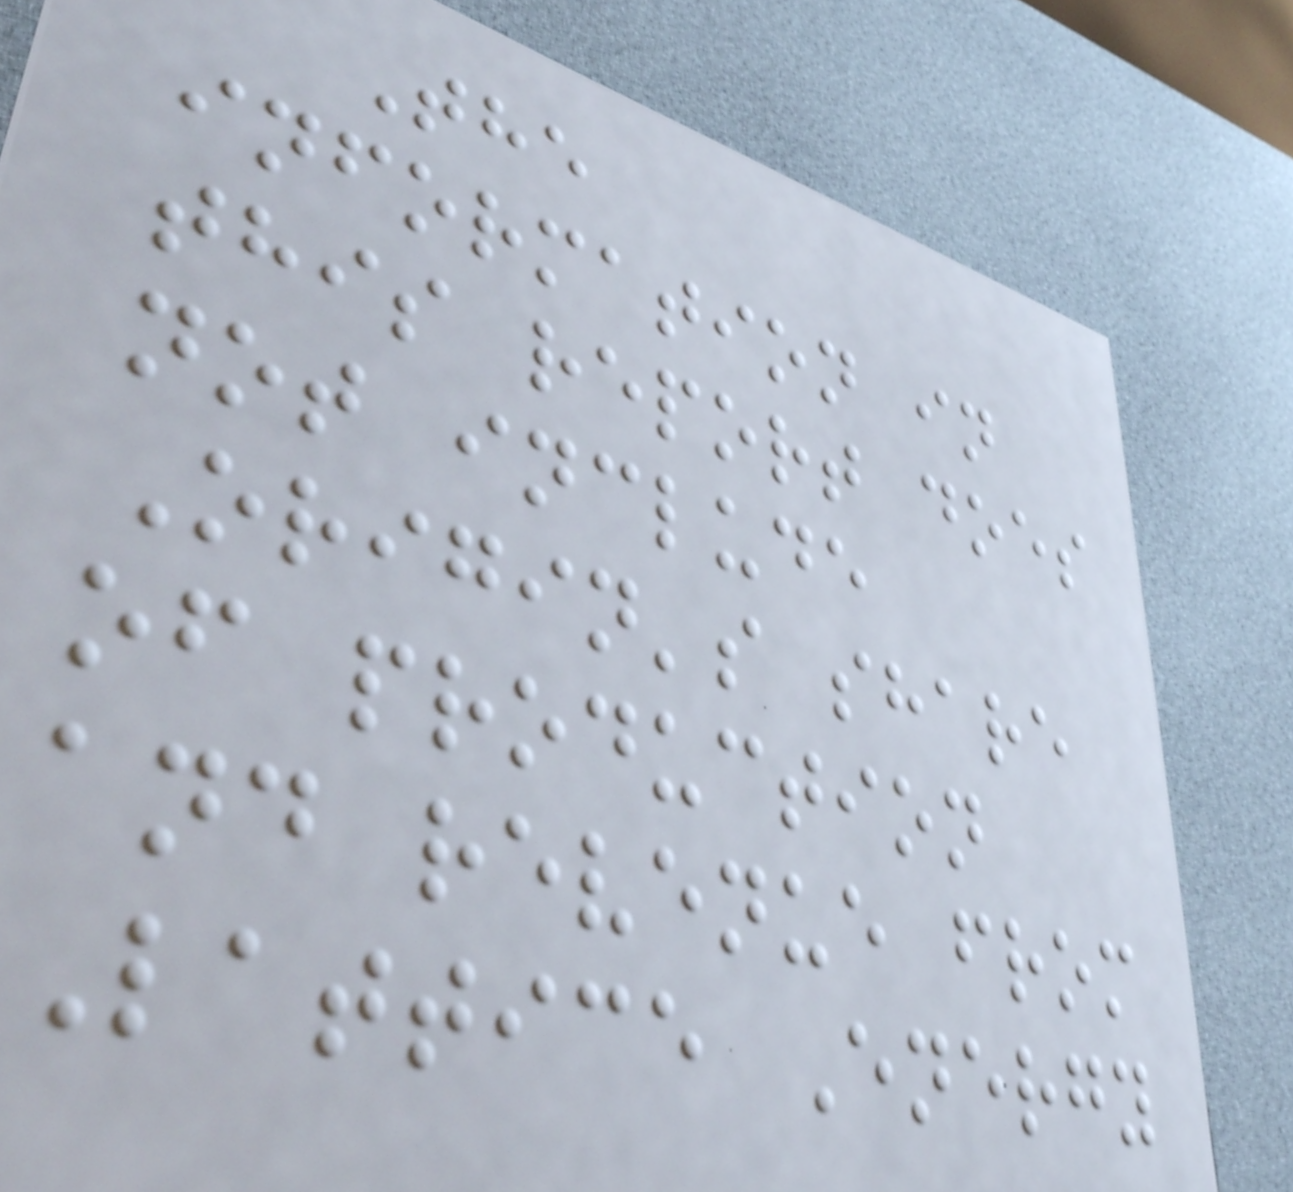The
information in
this report does
not include
Origin's share
of production
and revenue from
Lattice Energy
